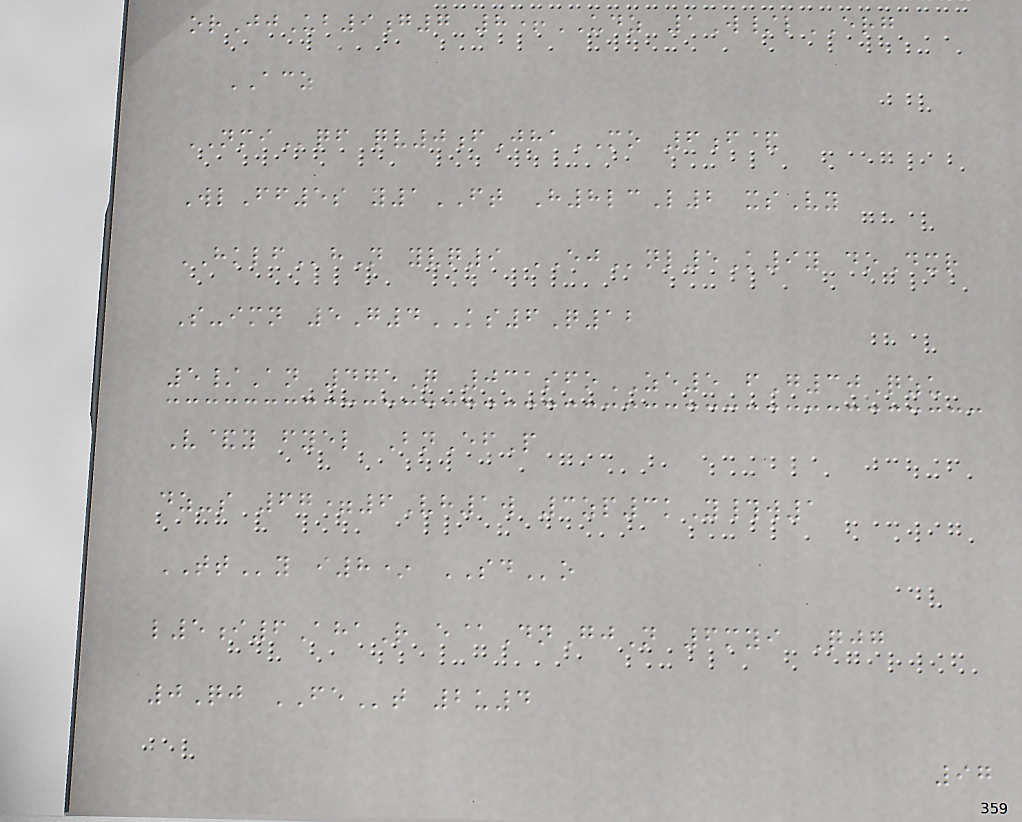orJjUb9g7 8+UDZ 1W/lERG
ACZ
NMIqf qv0fJhaMO 6f&
WlFf5s y1FT H8lcL2 xsVy
HKLFhN yvq9 EJnl5K9y doDxr
S-imn 5G4KS6Q12
5/An 475Q 031sfoZE5 fG30Qzu
V&y fyel BnEfP
dz-s 67=6Vh1w 3zp3kY#w1
TTy i8* SDo
l5i6AhaR e@DnGjN 6myi Qjg
0Qj FEt 2u4
97
